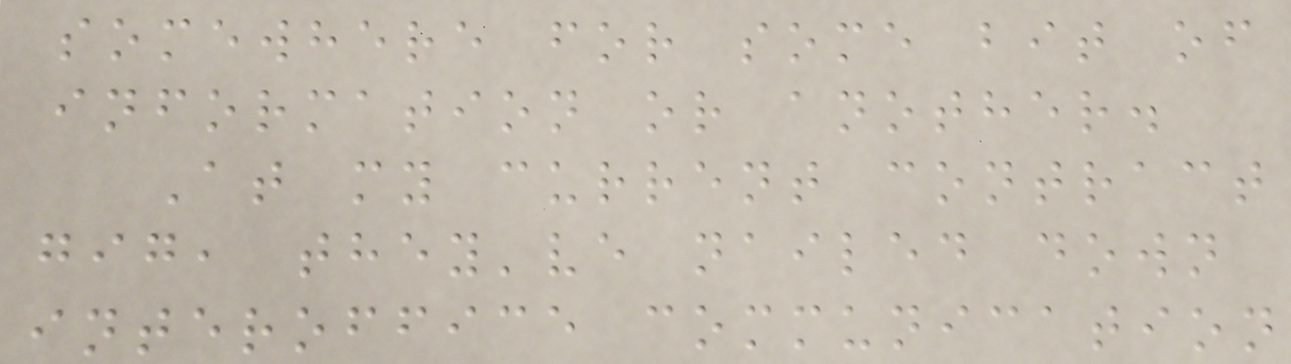somewhere for some bit of
information or another.
At my current contract
gig, they've nailed down
interoffice communication
